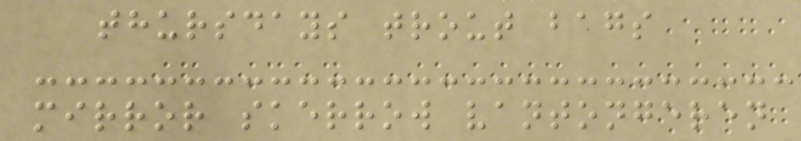thursdays trout bags
mirror skerrow vantongeren
